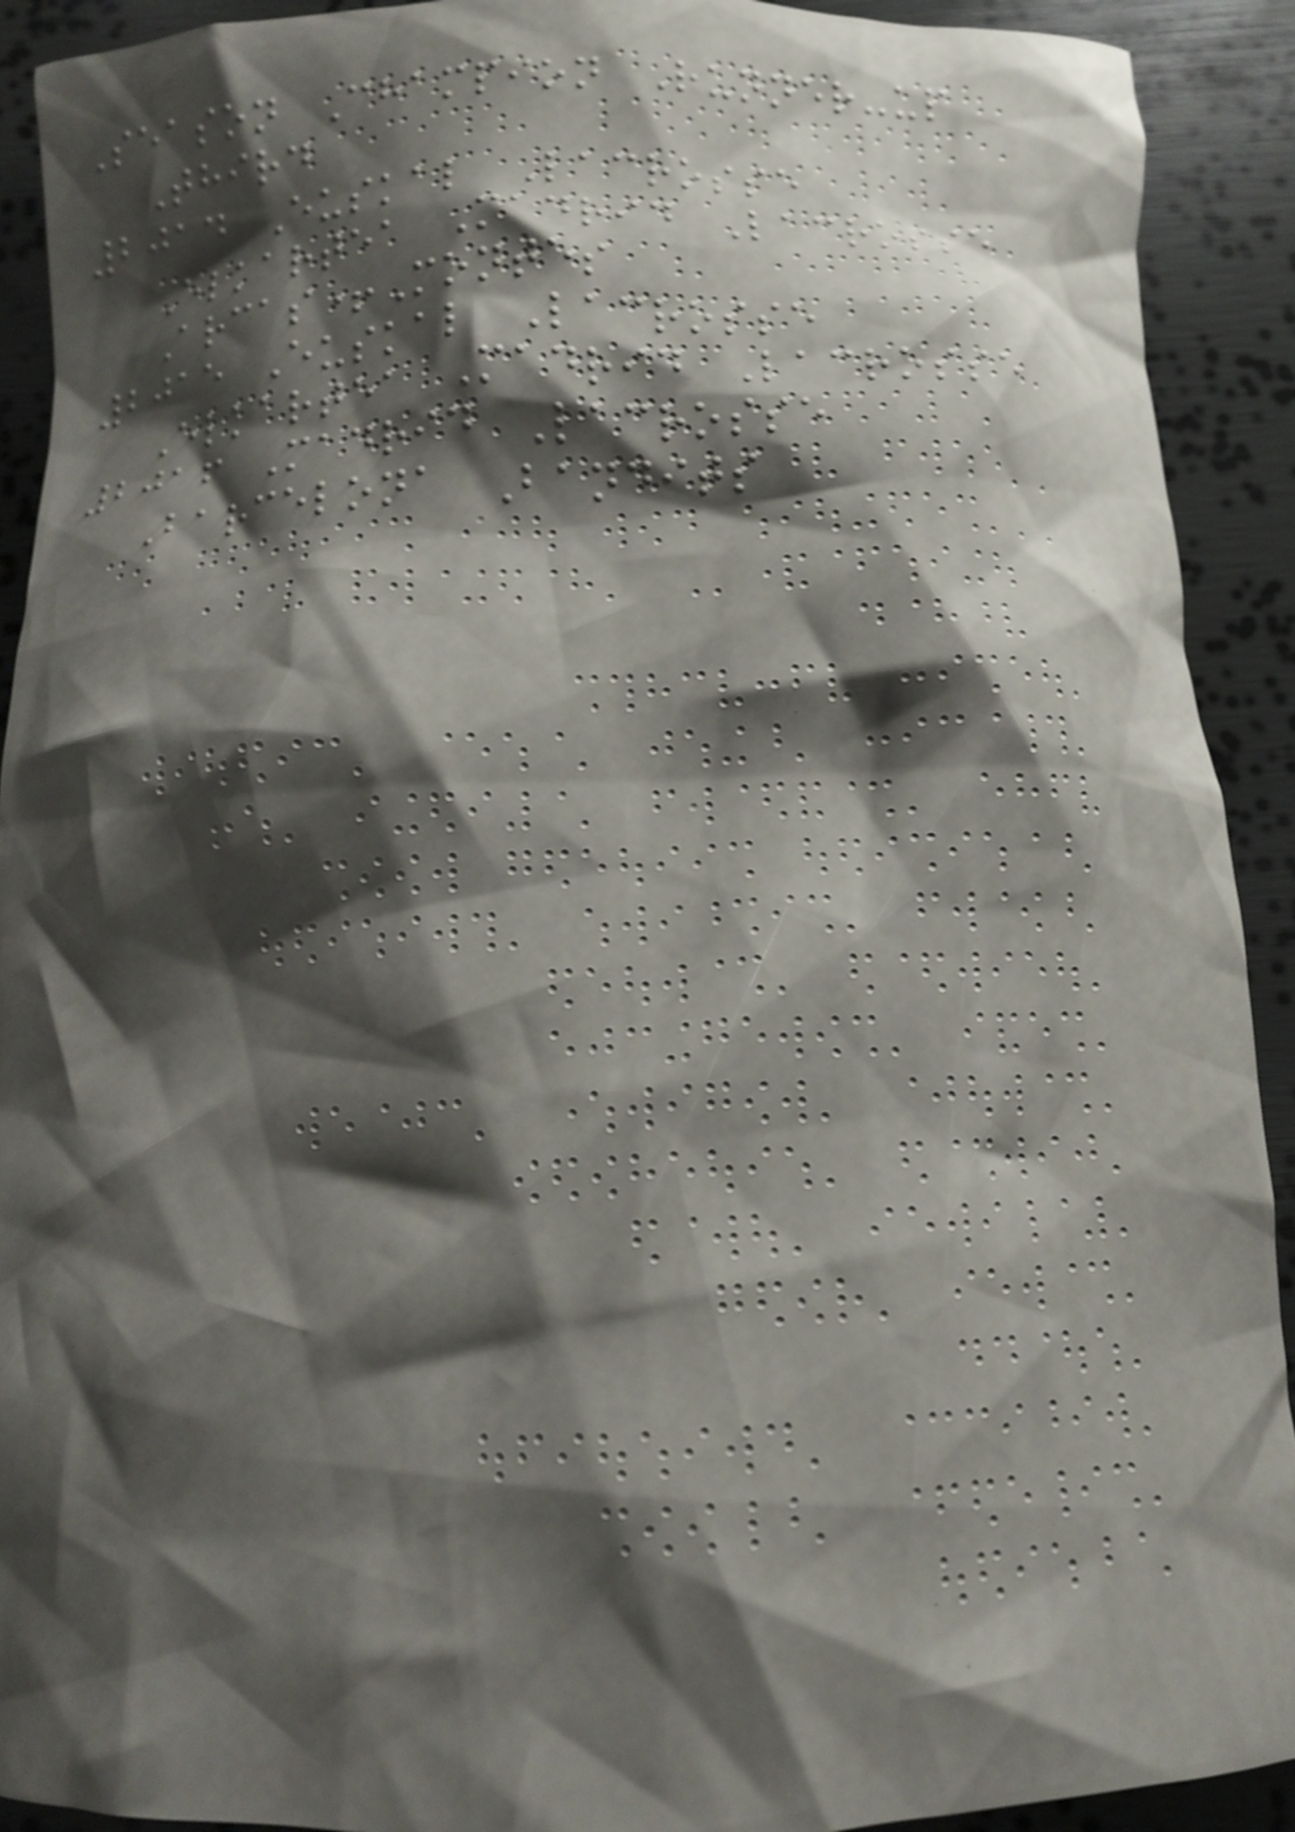Season Champion Runner-up
Third
2014 Euskal Lacrosse
Elkartea Madrid Lacrosse
Arcas+Montes
2015 Euskal Lacrosse
Elkartea Madrid Lacrosse
2016 Madrid Lacrosse
Barcelona Bandits
